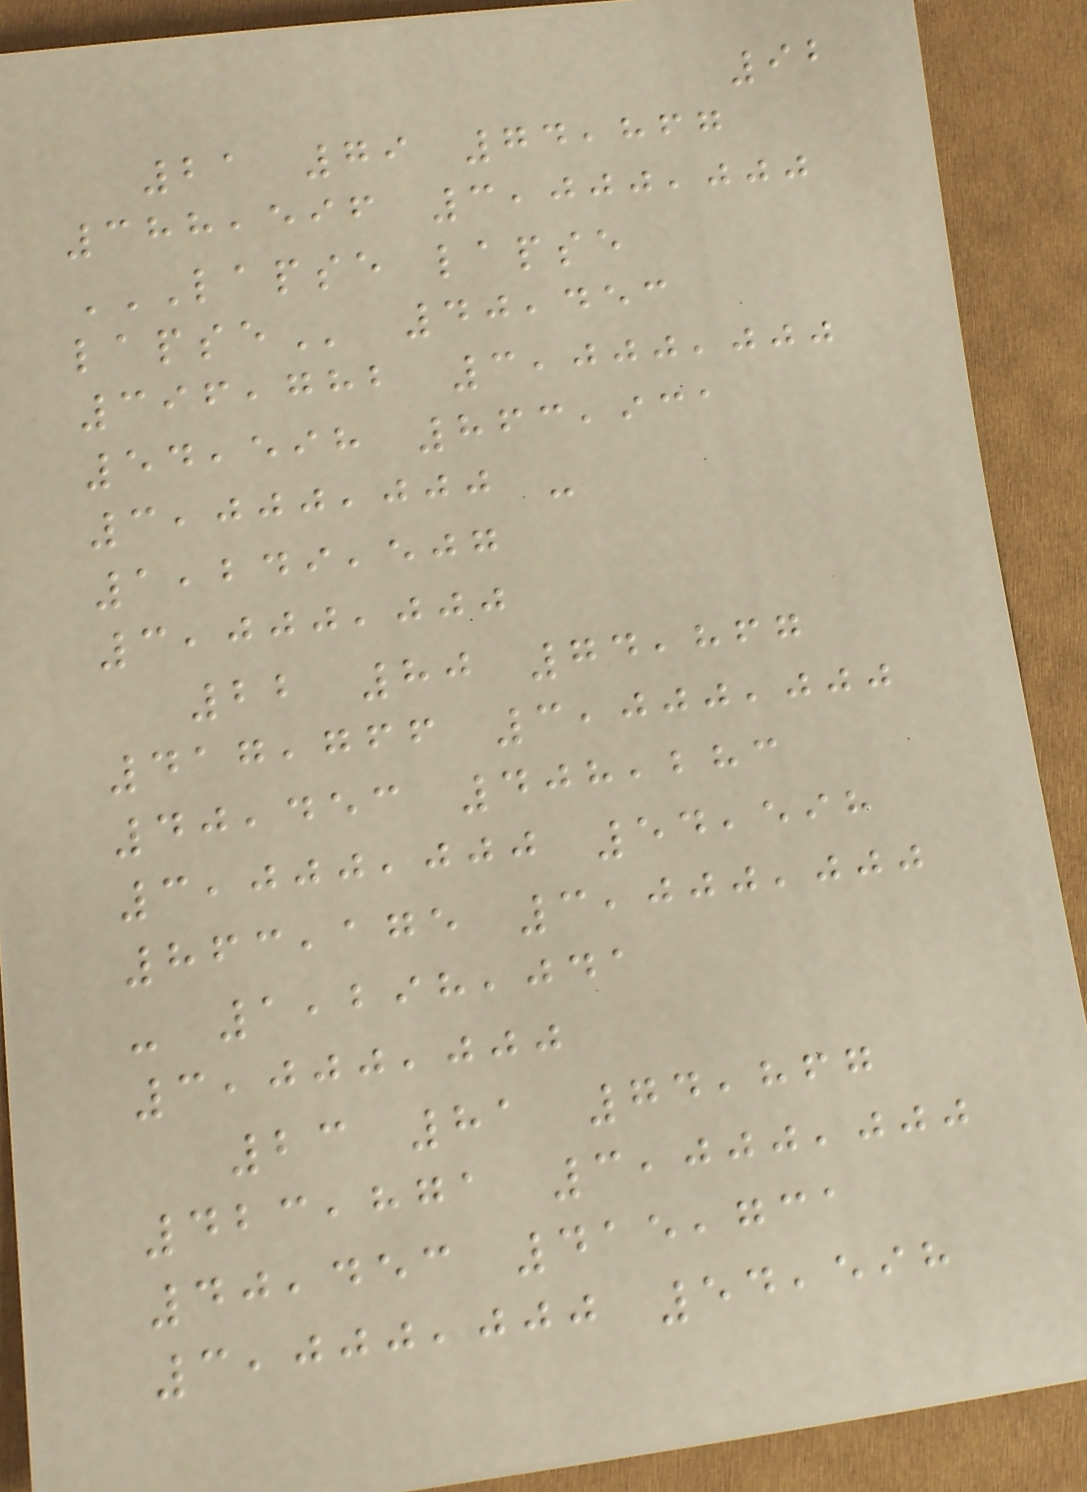92
21 79 74,867
388,596 3,000,000
LAPSE LAPSE
LAPSE 40,453
396,782 3,000,000
54,598 863,931
3,000,000 -
1,249,507
3,000,000
22 80 74,867
417,766 3,000,000
40,453 408,283
3,000,000 54,598
863,175 3,000,000
- 1,298,041
3,000,000
23 81 74,867
423,871 3,000,000
40,453 415,731
3,000,000 54,598
